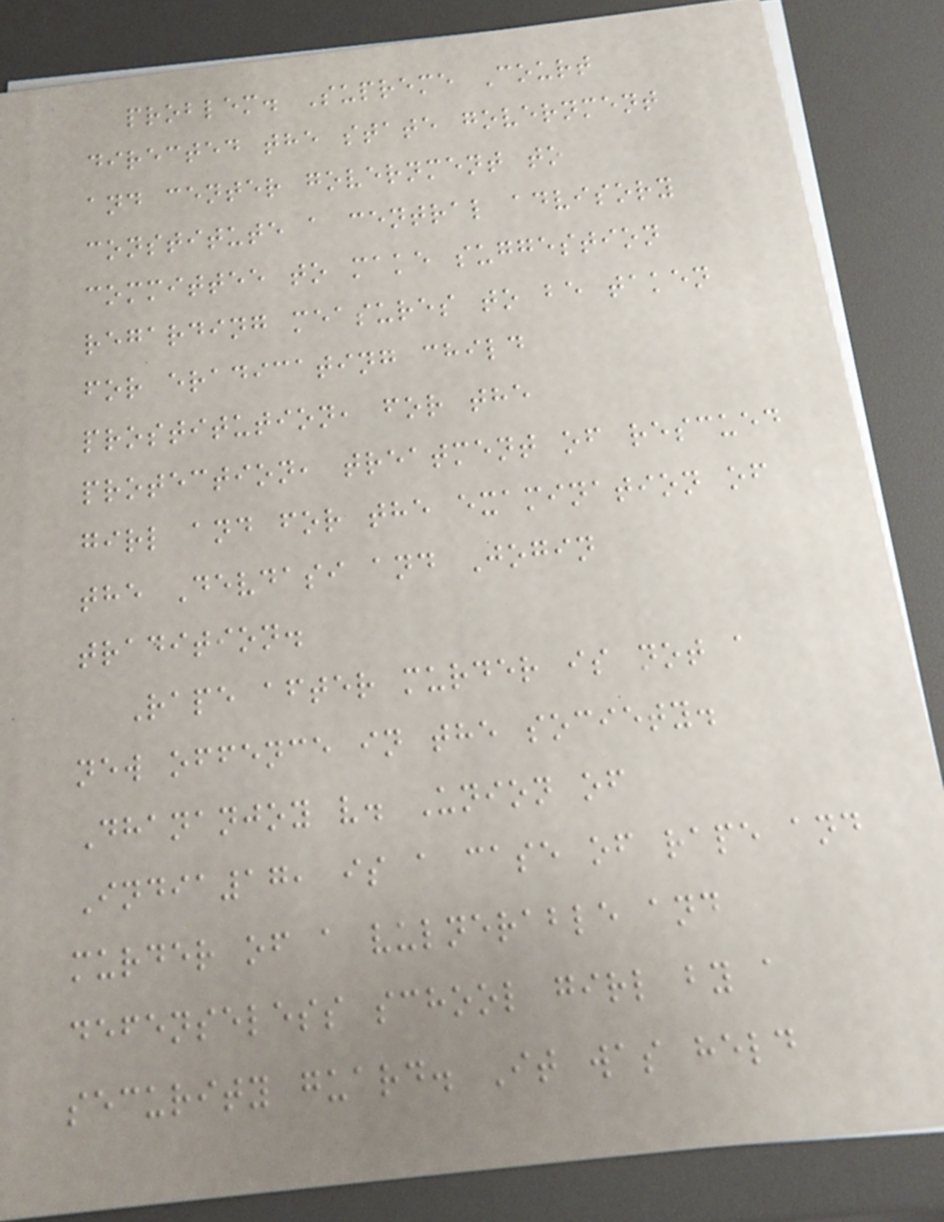problem. Supreme Court
directed the state government
and center government to
constitute a central advisory
committee to make suggestion
regarding measures to be taken
for eradicating child
prostitution, for the
protection, treatment of rescued
girl and for the examination of
the Devdasi and Jogin
tradition.
Rape after murder is not a
new offence in the society.
Dhananjoy v. Union of
India17, is a case of rape and
murder of a vulnerable and
defenseless school girl by a
security guard. It was held
